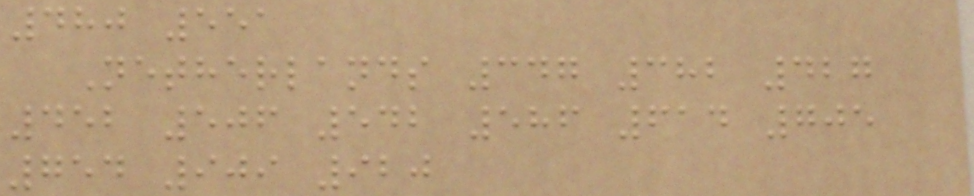480 551
Netherlands 347 382 427
452 506 542 586 614 705
754 909 920
